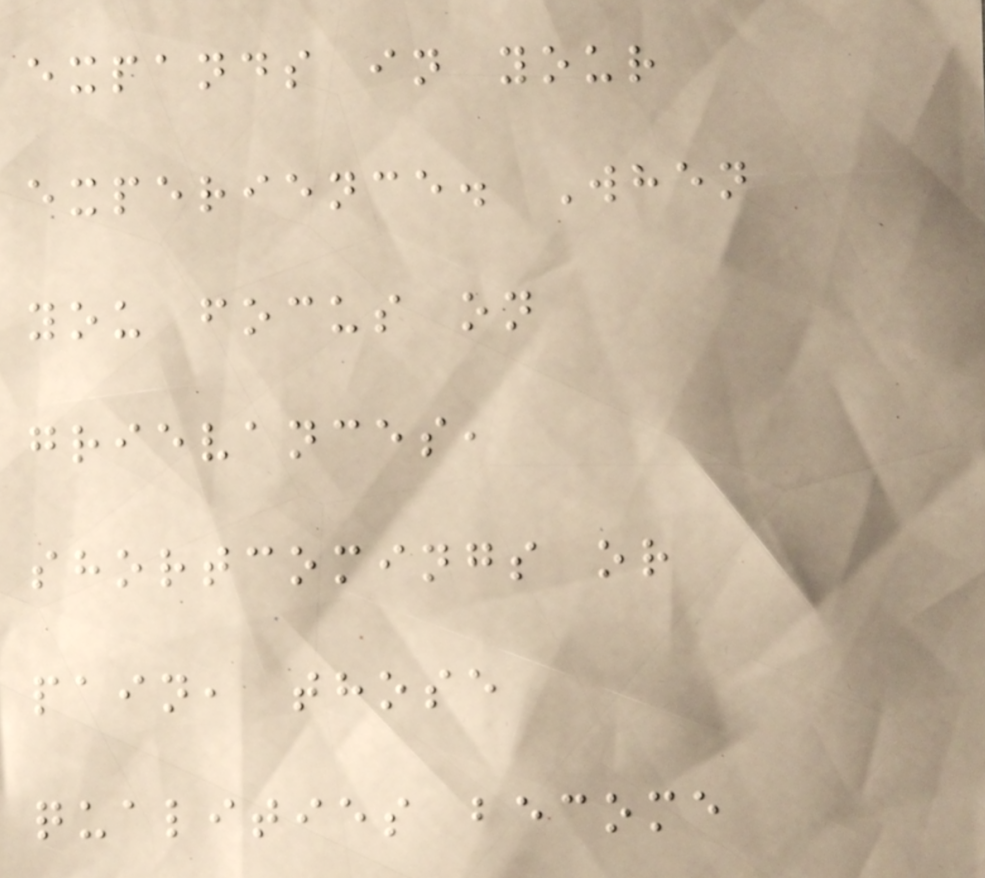expands in your
experience. When
you focus on
grievances,
shortcomings or
pain, those
qualities become
